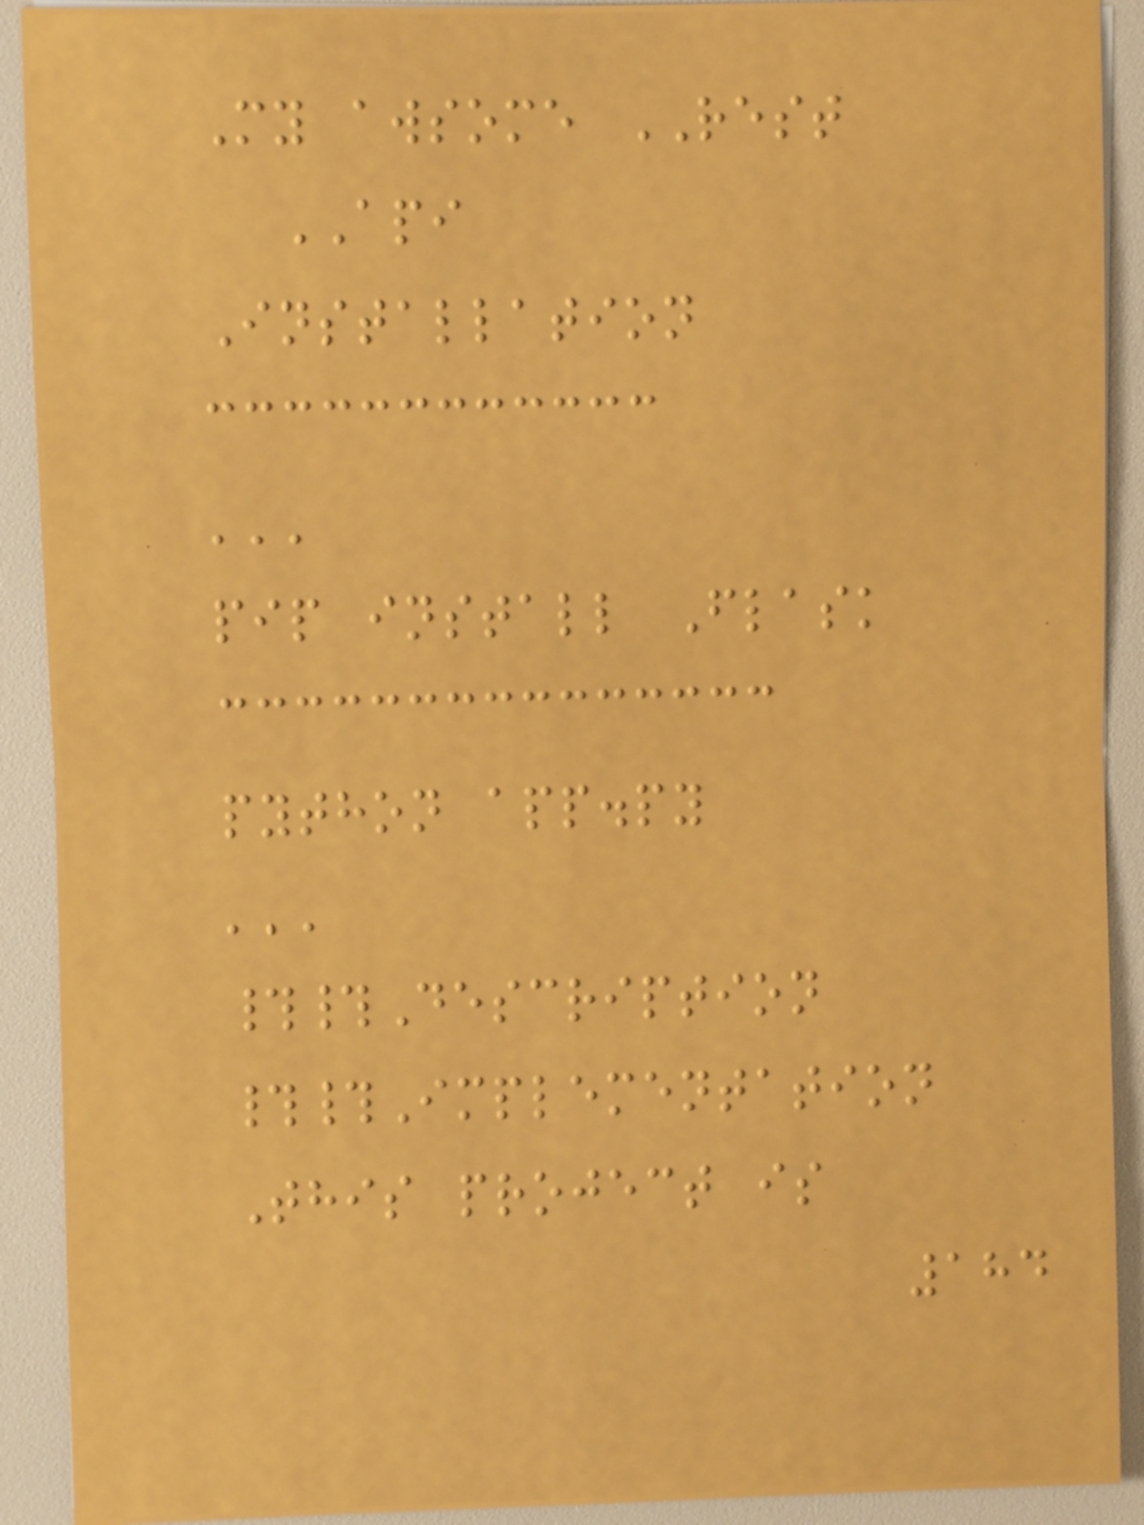My awsome REST
API
Installation
'''
pip install Flask
python app.py
'''
##Description
##Implementation
This project is
184
